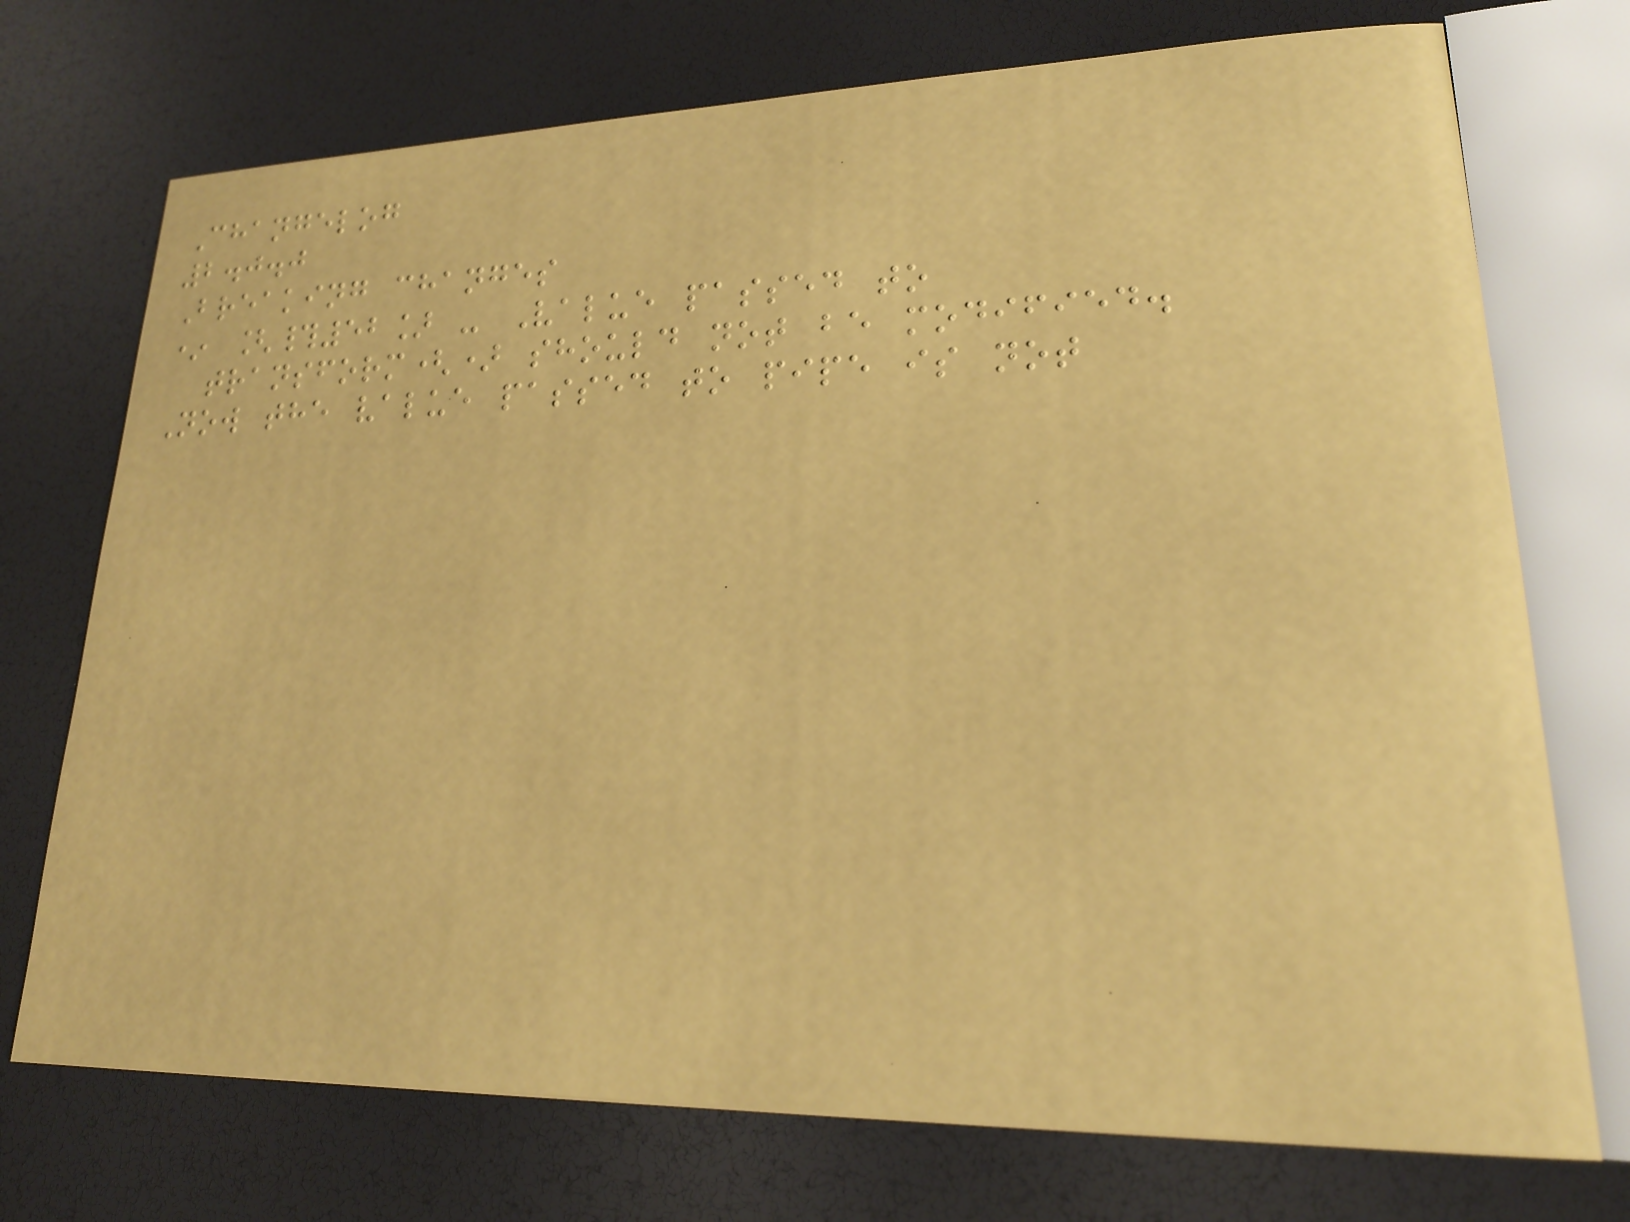Changelog
2.0.0
Breaking changes
* [#52] - Value passed to
transform() should not be modified.
Now the value passed to pipe is not
